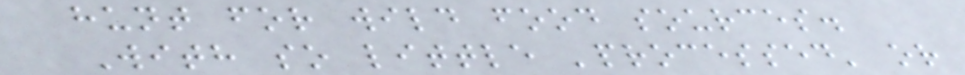hunt for wild food sources.
With so little 'processed' or
